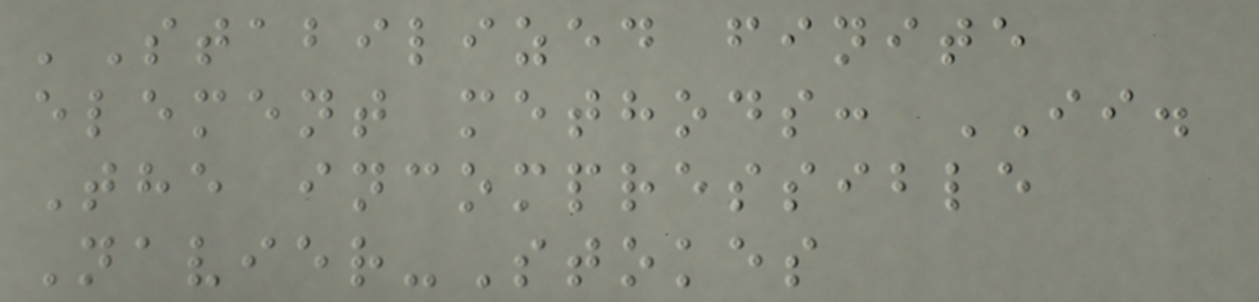'Stabilized finite
element methods: II.
The incompressible
Navier-Stokes
